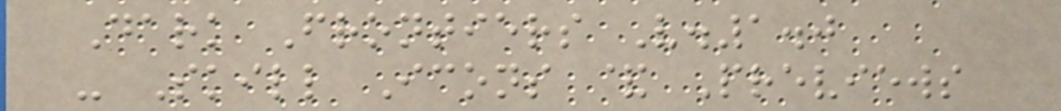Dark Frontiers V.1.0
- Skill Icons & Previews
